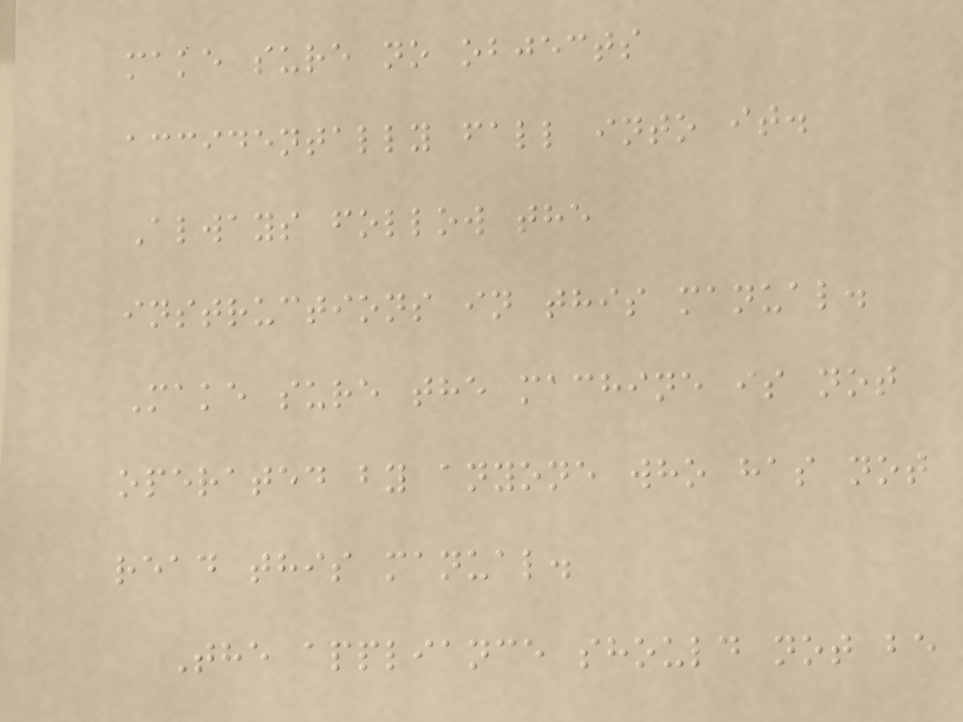make sure no objects
accidentally fall into it.
Always follow the
instructions in this manual.
Make sure the machine is not
operated by anyone who has not
read this manual.
The appliance should not be
